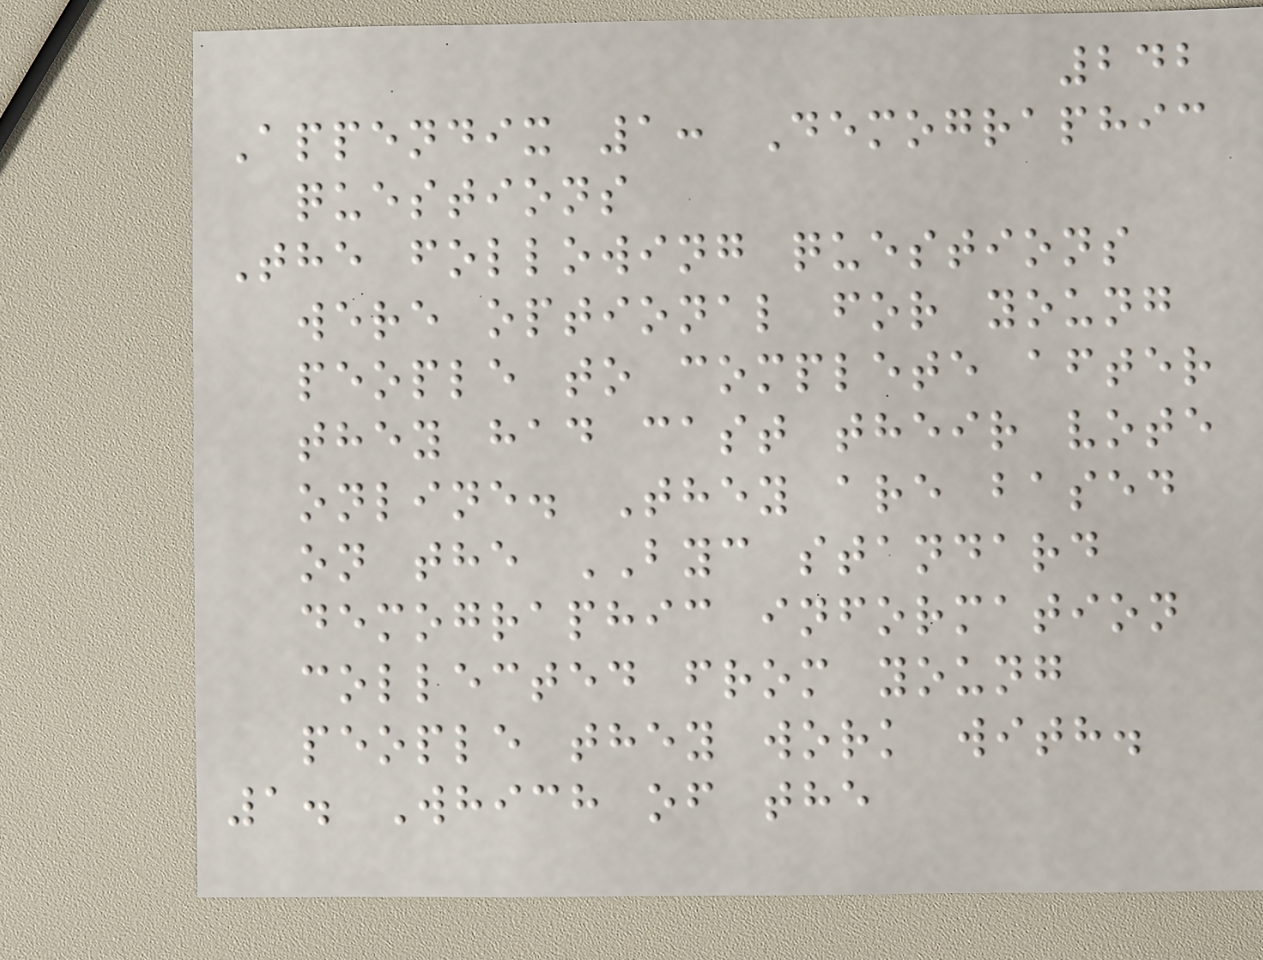242
Appendix 1: Demographic
questions
The following questions
were optional for young
people to complete after
they had cast their vote
online. They are based
on the BYC standard
demographic information
collected from young
people they work with.
1. Which of the
